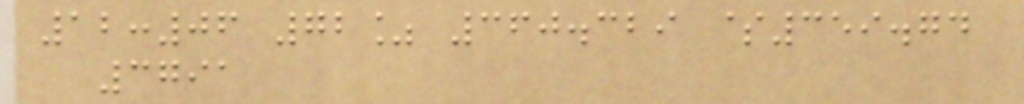12:06 72% 360.329 $359.74
3791
